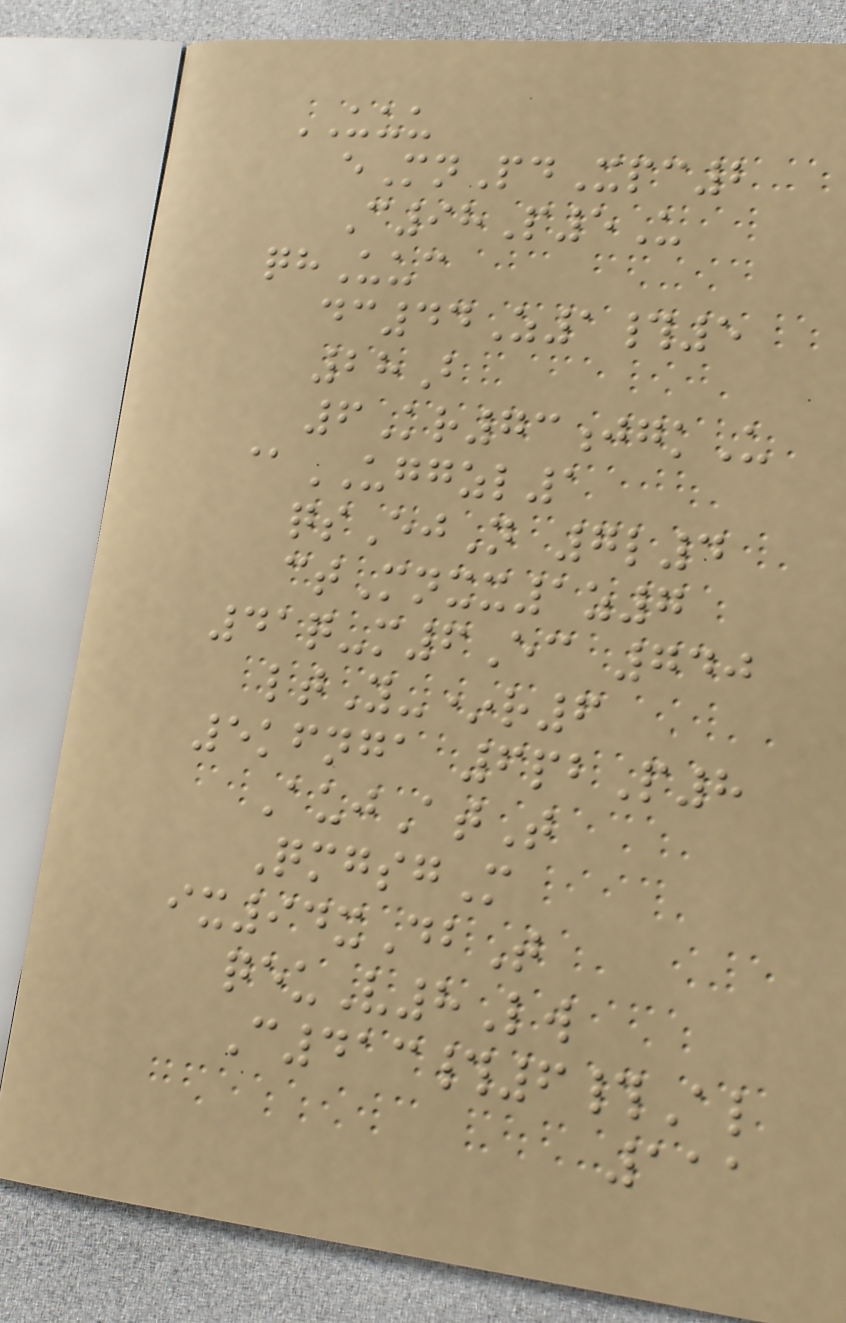UUU
eMnPdXpc2
C98P5U
qhUuc
dc44Z1#5
28B
6Kr73jgkU
@UGGZL1
qsEjN 7l4
ctMnxx1z7
41q-m6Ec 740
ltY-*r6
5kfnga 6pbP8
AujAtT
QmgsgM
ix94xDbT
qeuV8Lw
C413#6#Al
111
